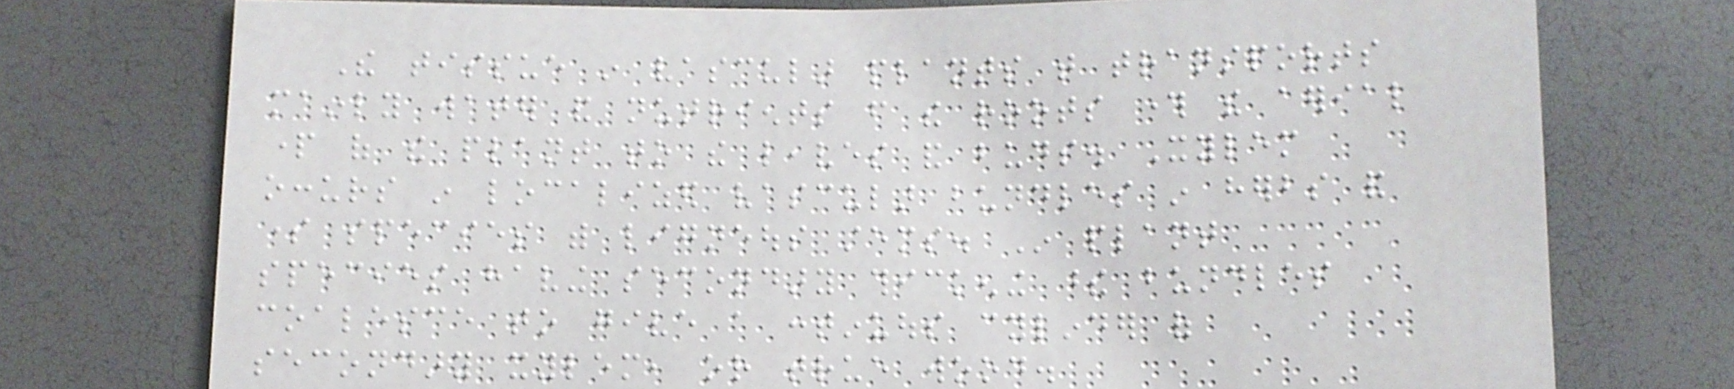The tissue in vascular plants that transports
mainly water and nutrients from the roots through the aerial
part of the plant to the leaves and buds. Xylem
occurs in localized vascular bundles in herbs and
some species with ligneous stems. In plant
species having secondary thickening these bundles
coalesce to give a continuous cylinder of
secondary xylem, or true wood.
